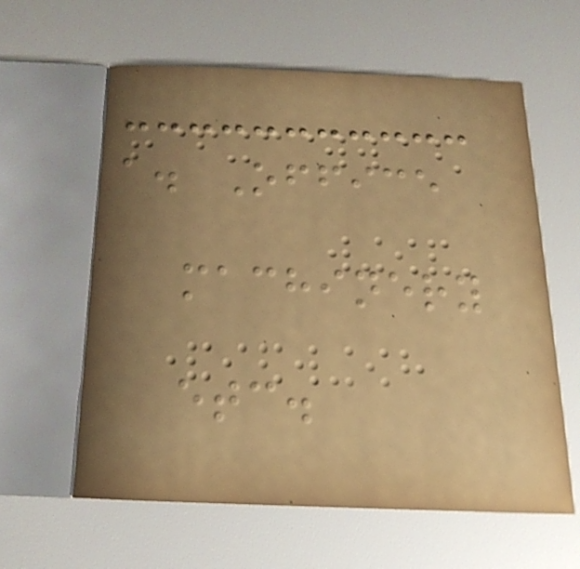a. Office
machinery
etc.
